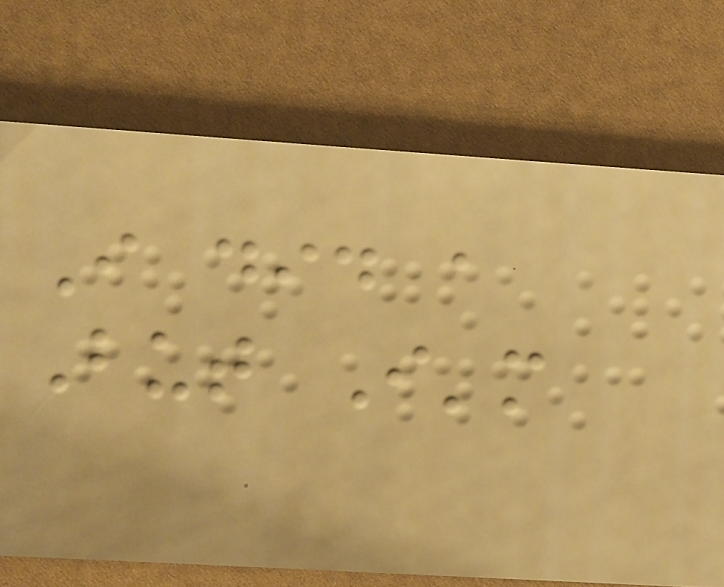I did a
But I'm
